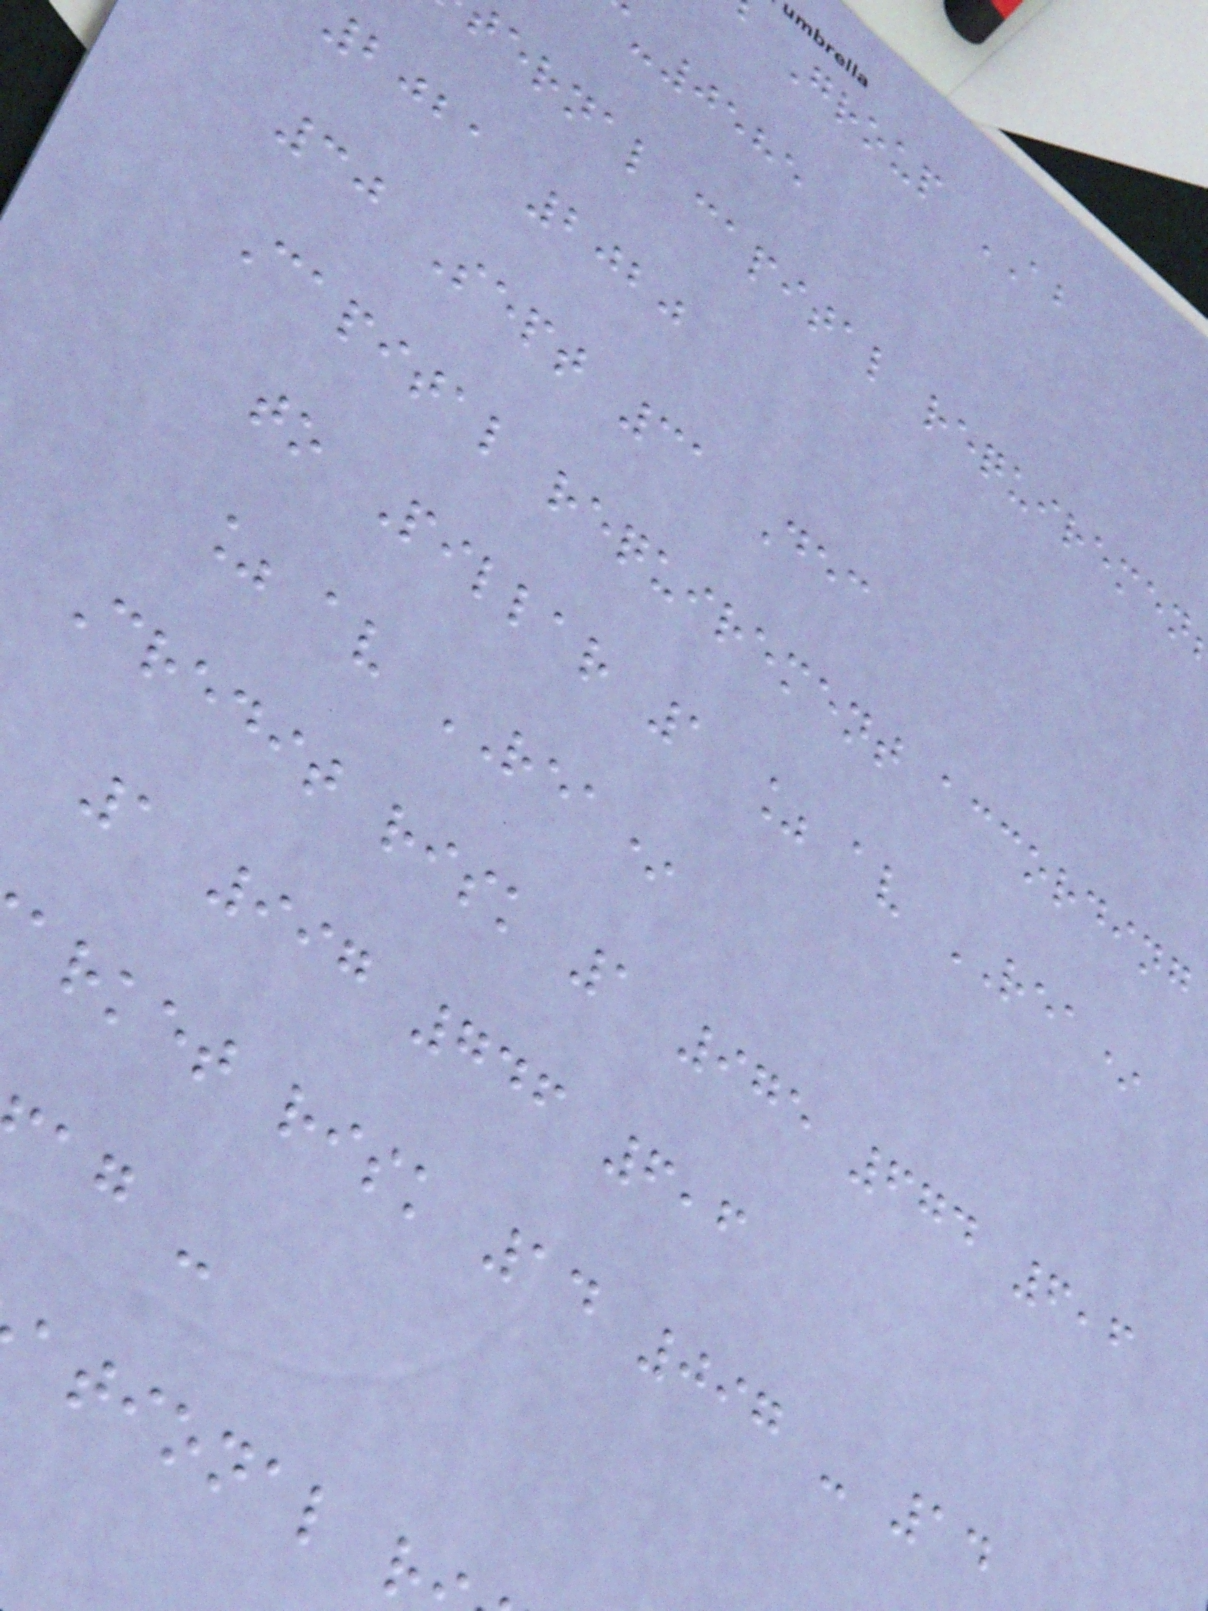Group AB
-0585
ernal capital requiremen
2021 2020
30 Sept 31 Dec
Capital requirement according
to Pillar 1 % av REA*
% av REA*
Credit risk 1 975 674 6,6
1 997 746 6,6
arket risk 14 097 - 14
ag -
ational r
